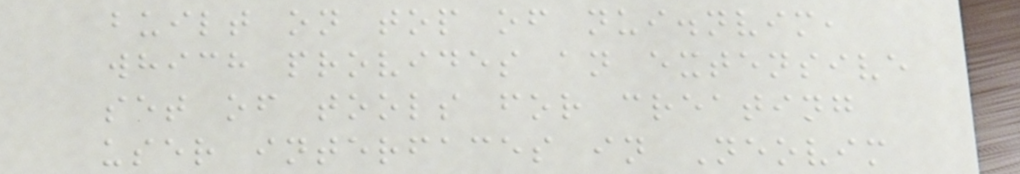built on top of nui.nvim,
which provides an extensive
set of tools for creating
user interfaces in Neovim
